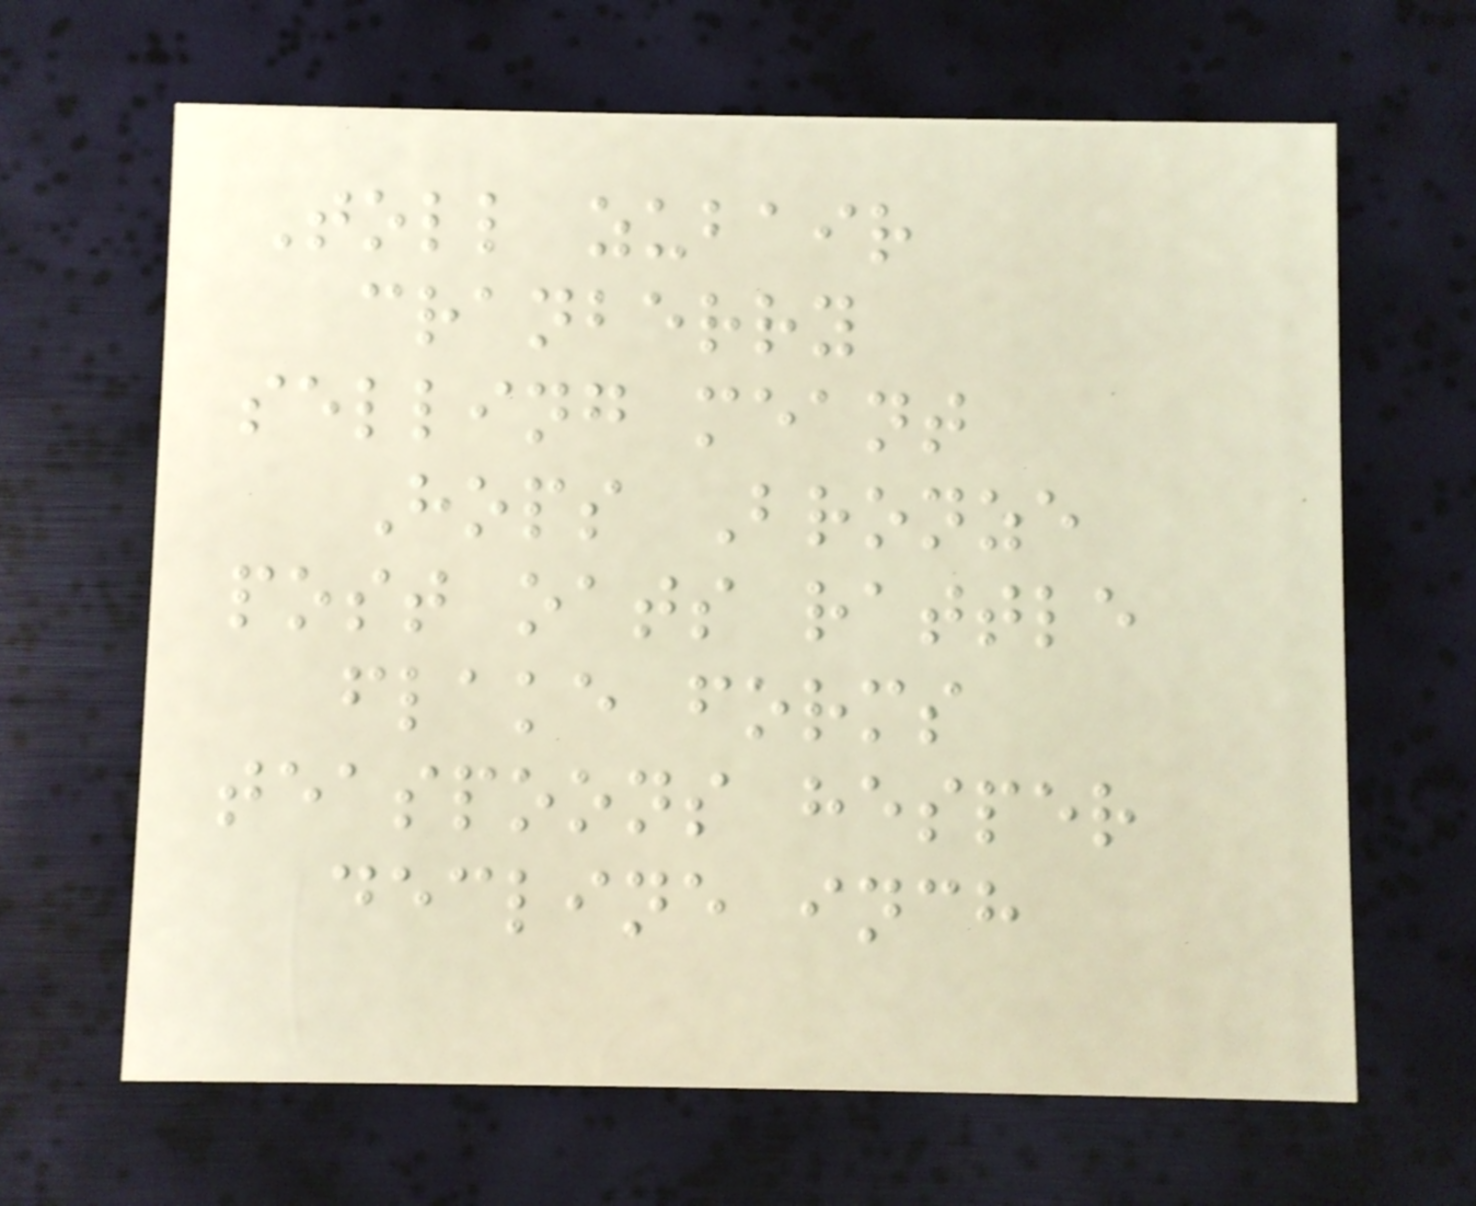Toll zubair
cranberry
selling meant
Hops Bronze
post oats rattle
flake forms
teaspoons hesper
decline inch
